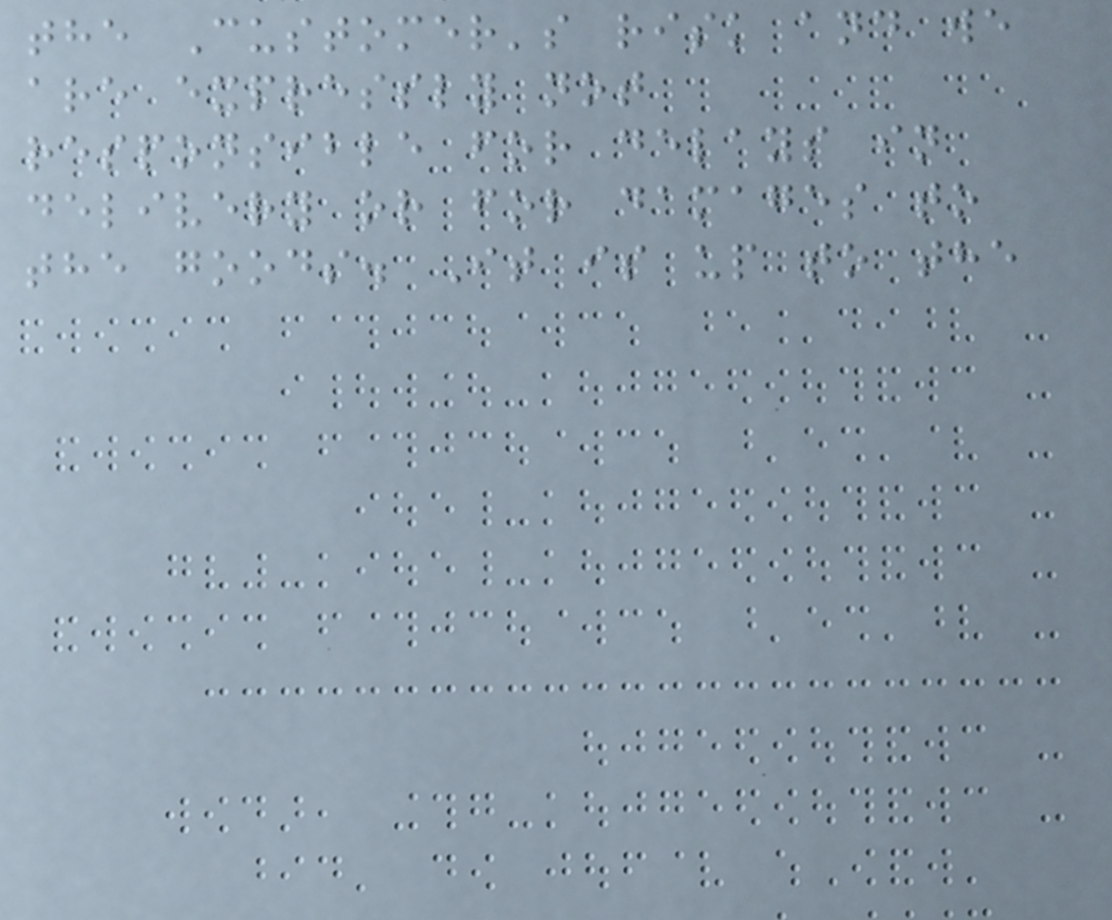the Customer's risk and we
are expressly not
responsible for delays in
delivery or for damages to
the goods. It is up to the
